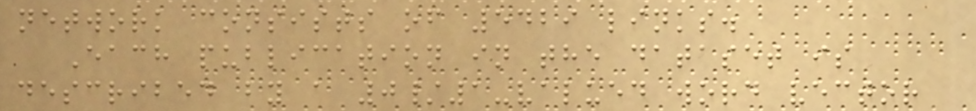network consists of 5429 links.
Each publication in the dataset is
described by a 0/1-valued word vector
